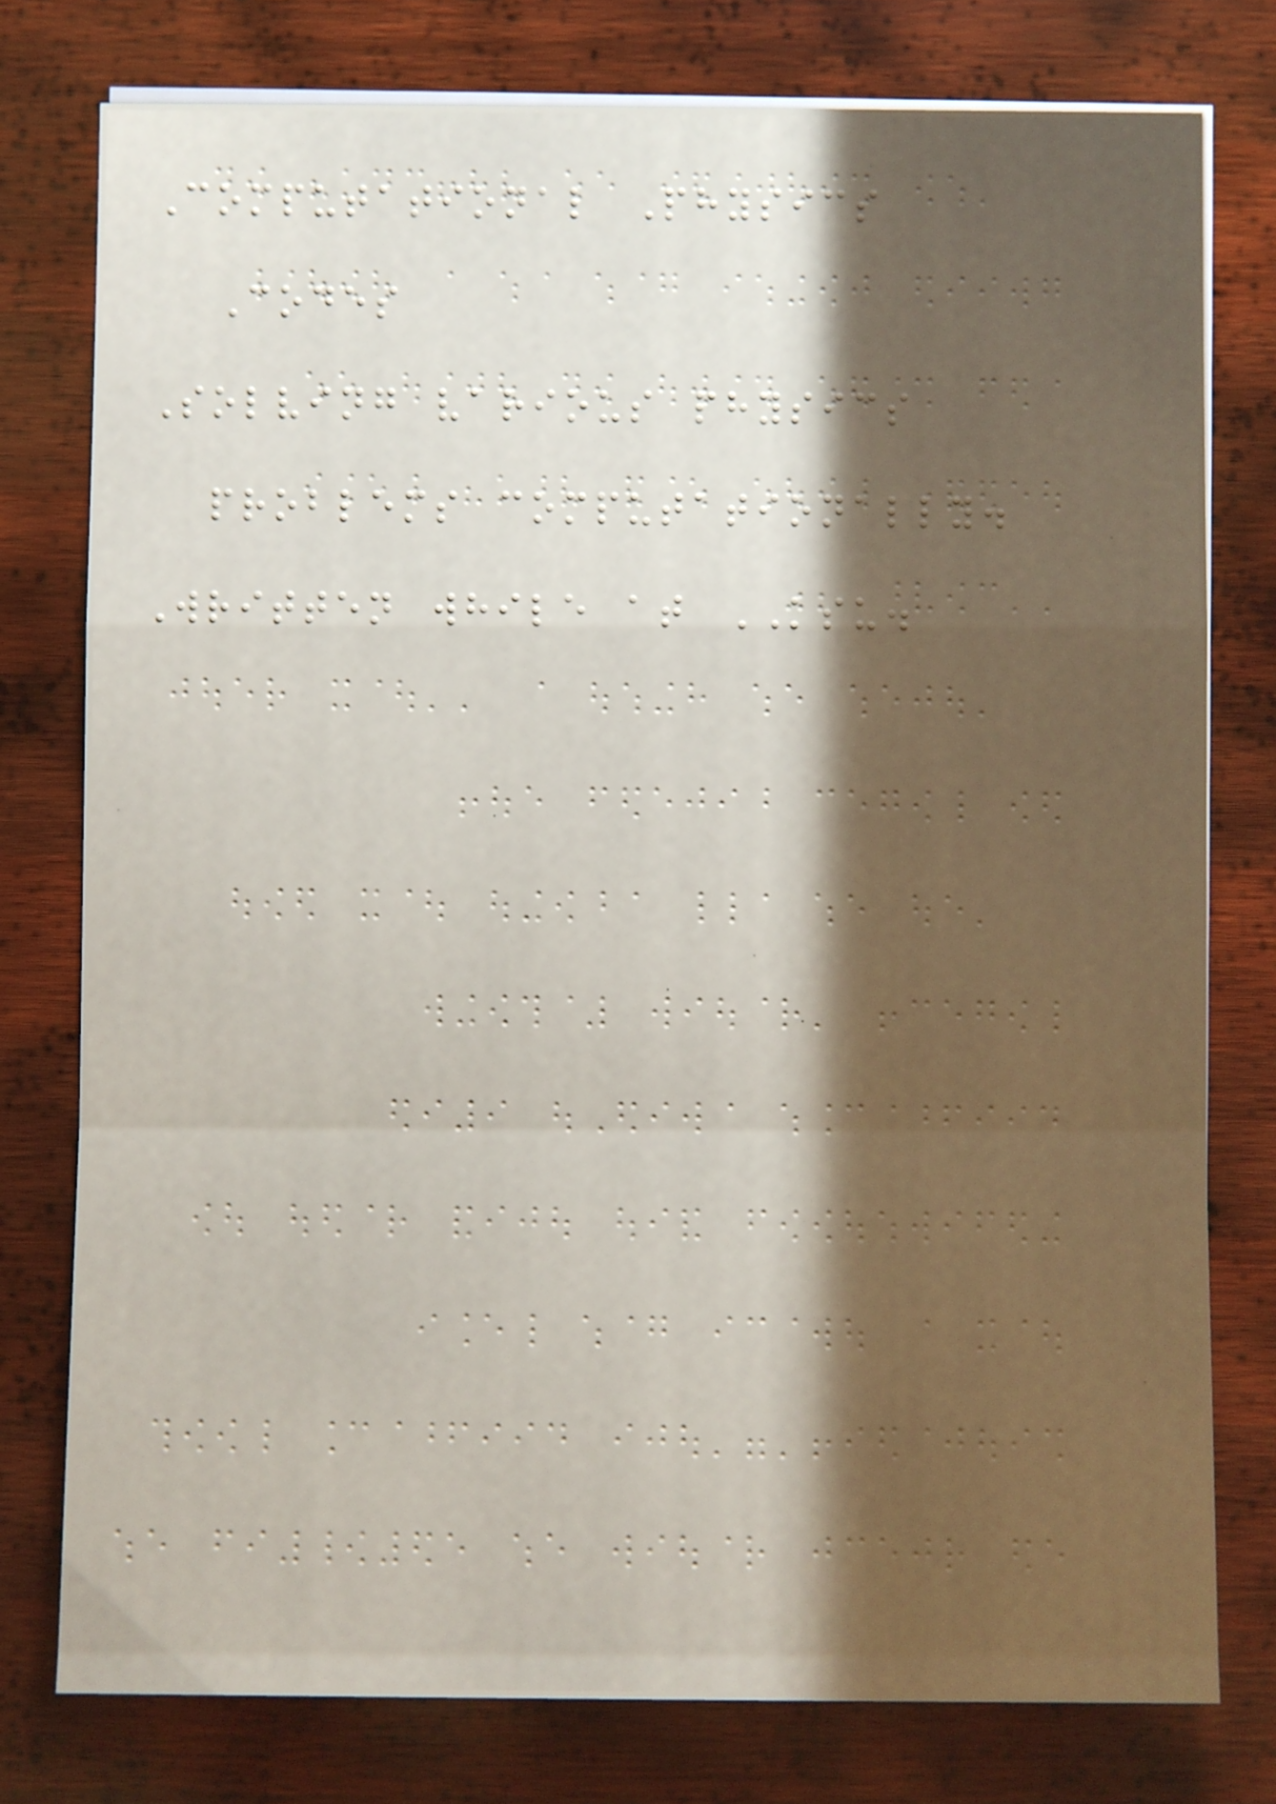Computational Physics
Codes
Solving various physics
problems computationally.
Written while at KSU.
